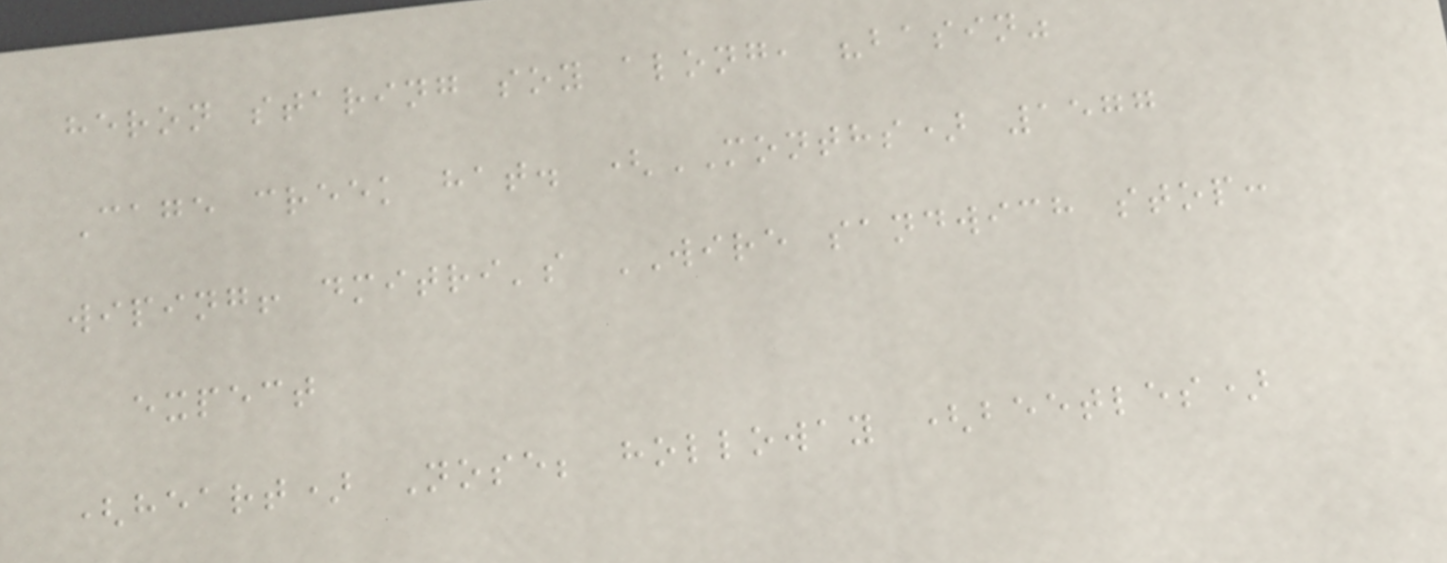heron staring soy along, "basin"
Cage creek hat. (MONTHS) 1577
wiping! dmitri's WIRE sandwich stop:
expect
(heart) Nose; holloway (beetles)
